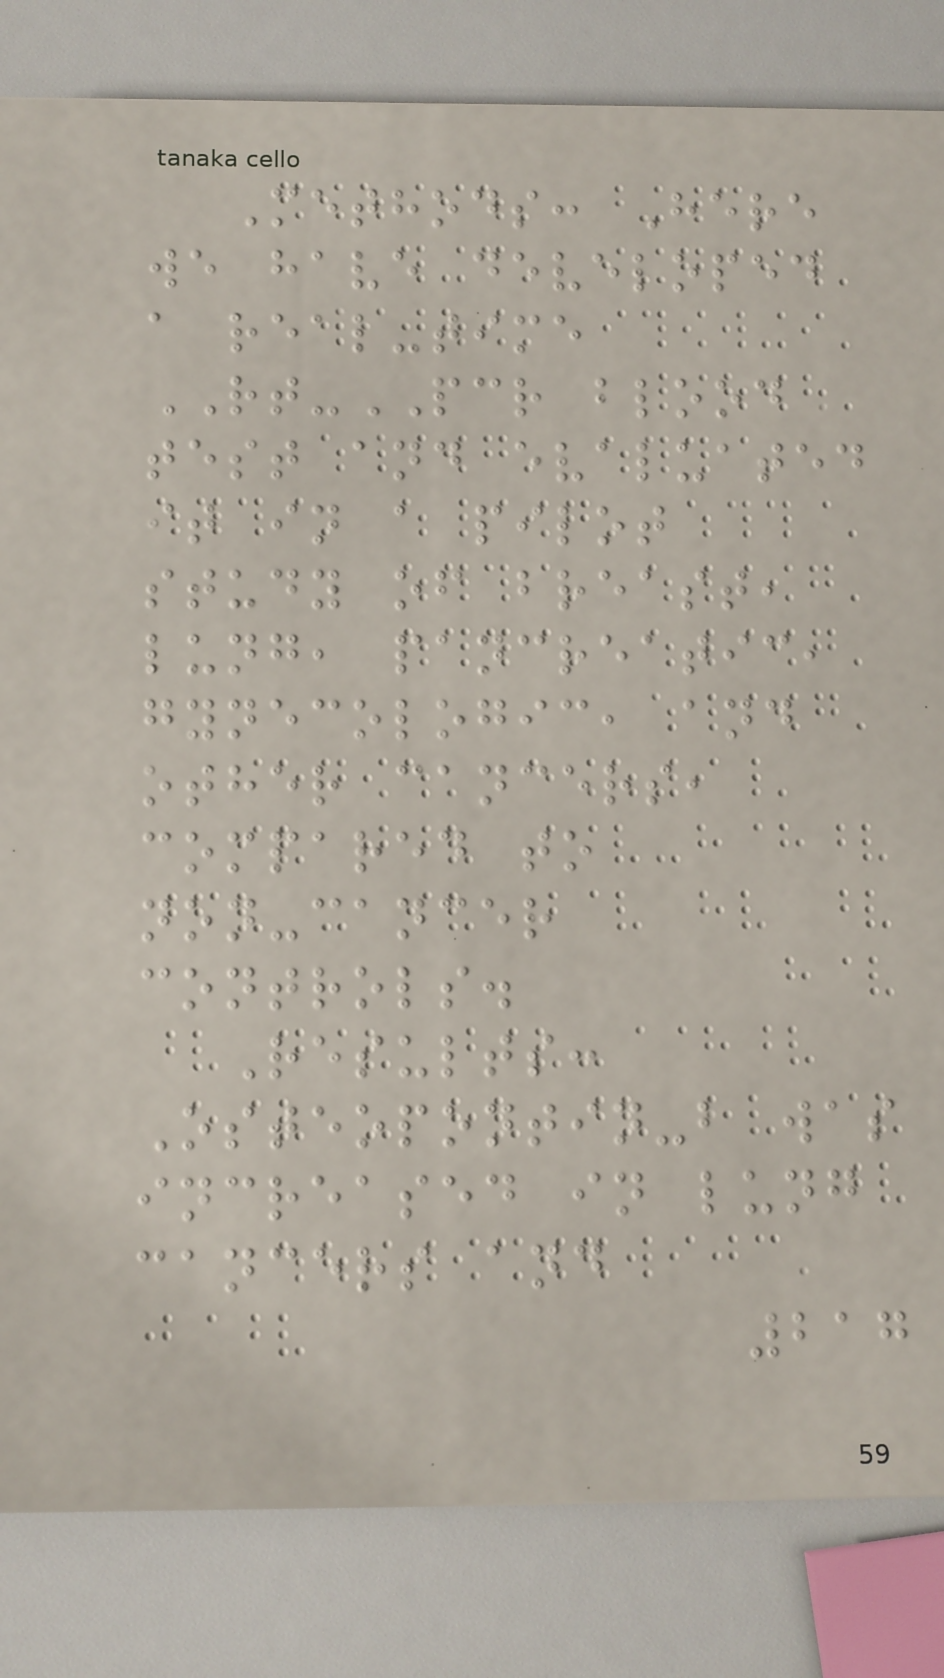Methods: Here
we have developed
a real-time
RT-PCR blood
test and evaluated
it in a pilot
study of breast,
lung, pancreatic,
gynecologic, and
other cancers,
compared to
non-cancer
controls.
Results:
Osteopontin-b was
increased in lung
cancers and
217
